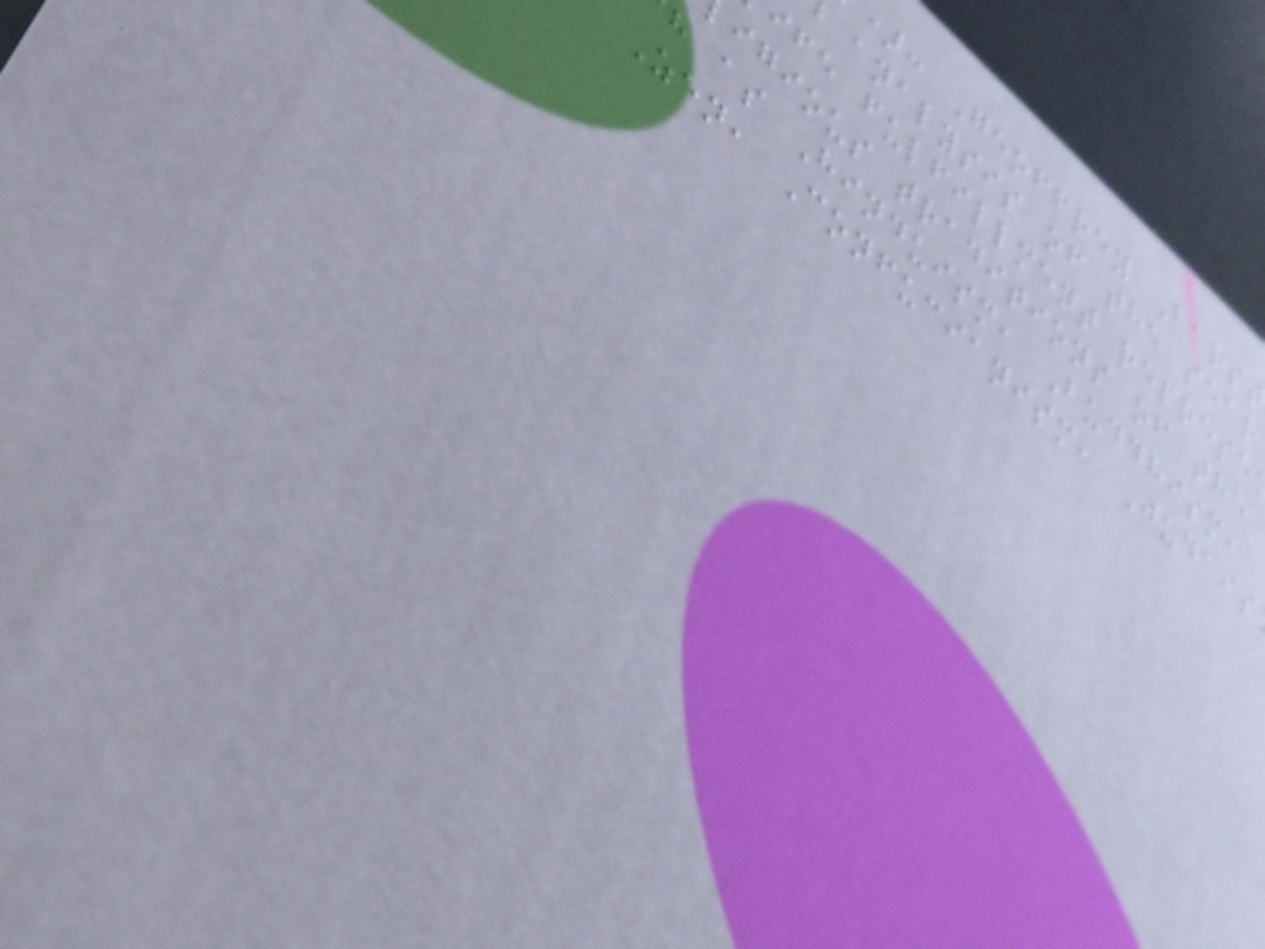): Geoffrey Barst
analysis of the sear
ife fulfillment represe
igious traditions of the
h as Hinduism, Buddhism,
Zen, Confucianism, Judais
